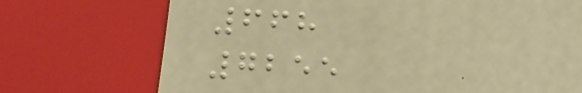668
7255
